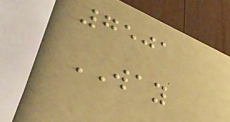7501
WAY
